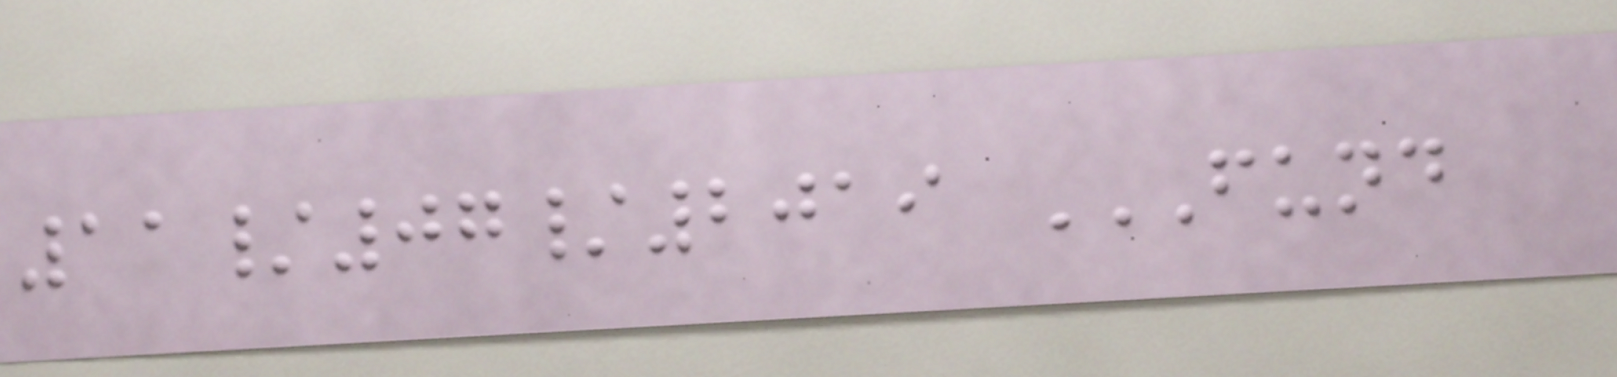11/07/2019 FUND
